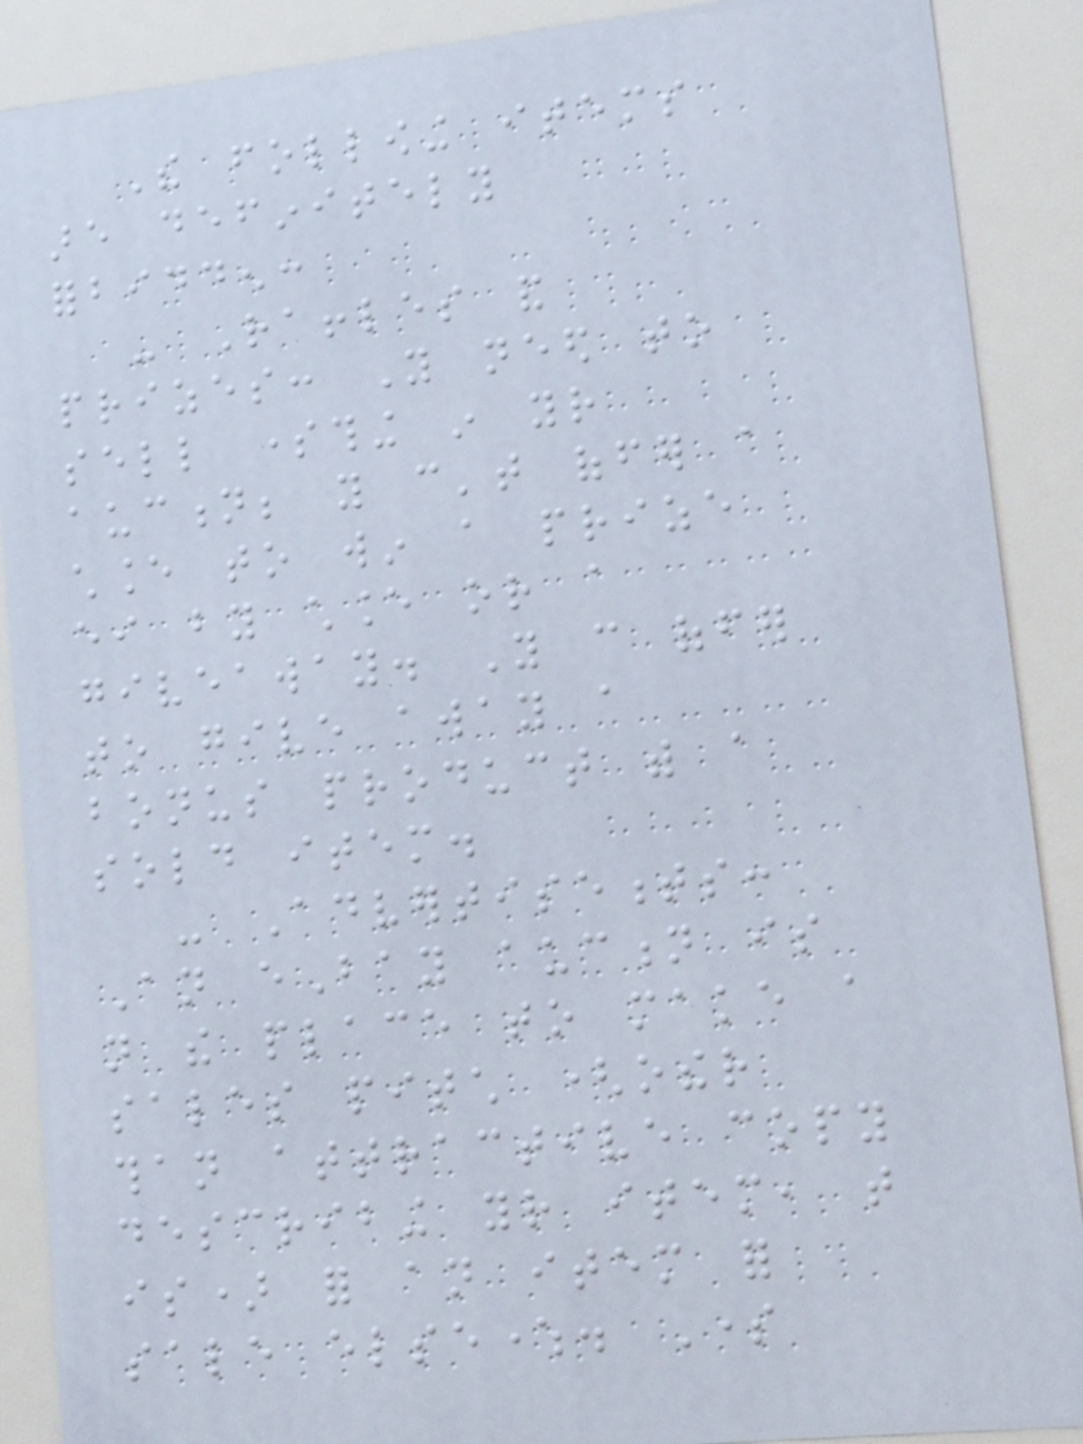The following items
are definitely
forbidden:
- Raffles and
prizes: You need to
sell something in your
auction; you can't offer a
chance to win a prize
either by chance or a
giveaway. You can offer
to give away a
bonus product with a
sold item.
- Advertisements:
An eBay auction is
not the place to make a
sales pitch (other
than attractive copy
describing your item, that
is) for an item for
sale elsewhere. Some
